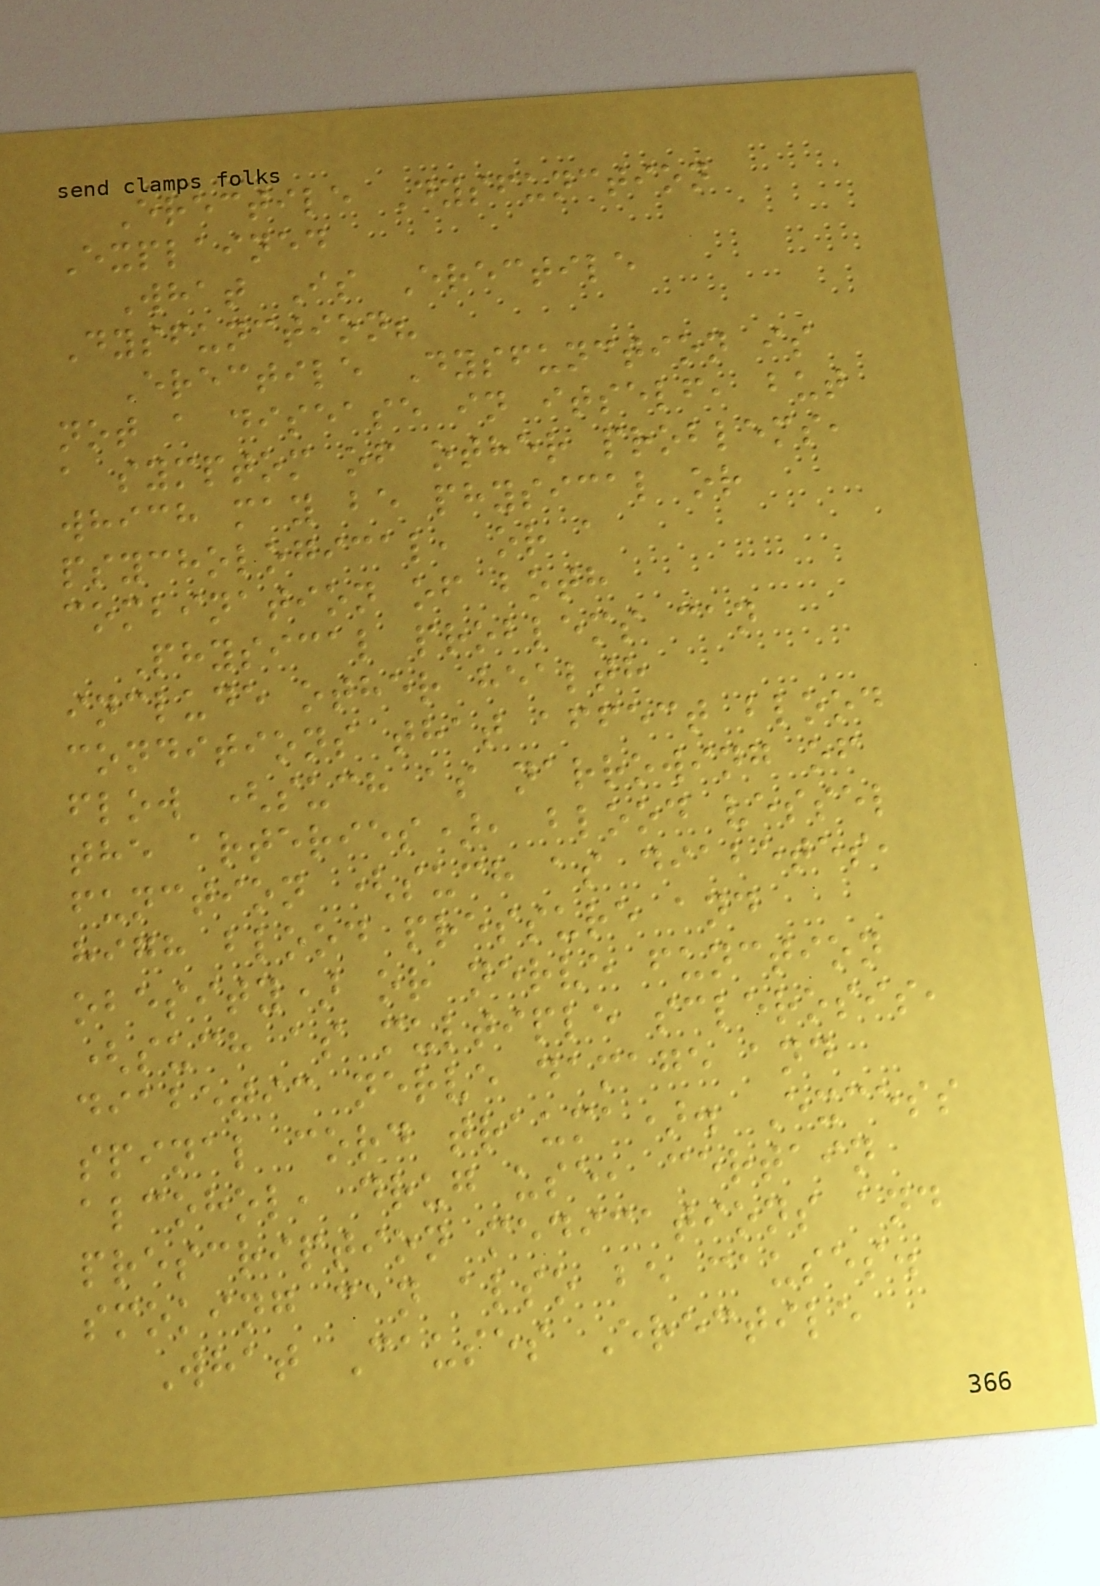Erectile Dysfunction
Explained
What Is Erectile
Dysfunction?
Erectile Dysfunction is
not a disease in itself, but
a symptom of other problems,
which may be physical or
psychological, or a
combination of both
Physical problems can
include other health
conditions that affect blood
flow (such as narrowing of
the arteries), blood vessel
function (such as diabetes,
high blood pressure and
obesity) or nerve function
(such as multiple sclerosis,
diabetic nerve damage and
spinal cord trauma). Excess
alcohol, drug use, certain
prescription medications and
smoking can also be causes.
What Causes Erectile
